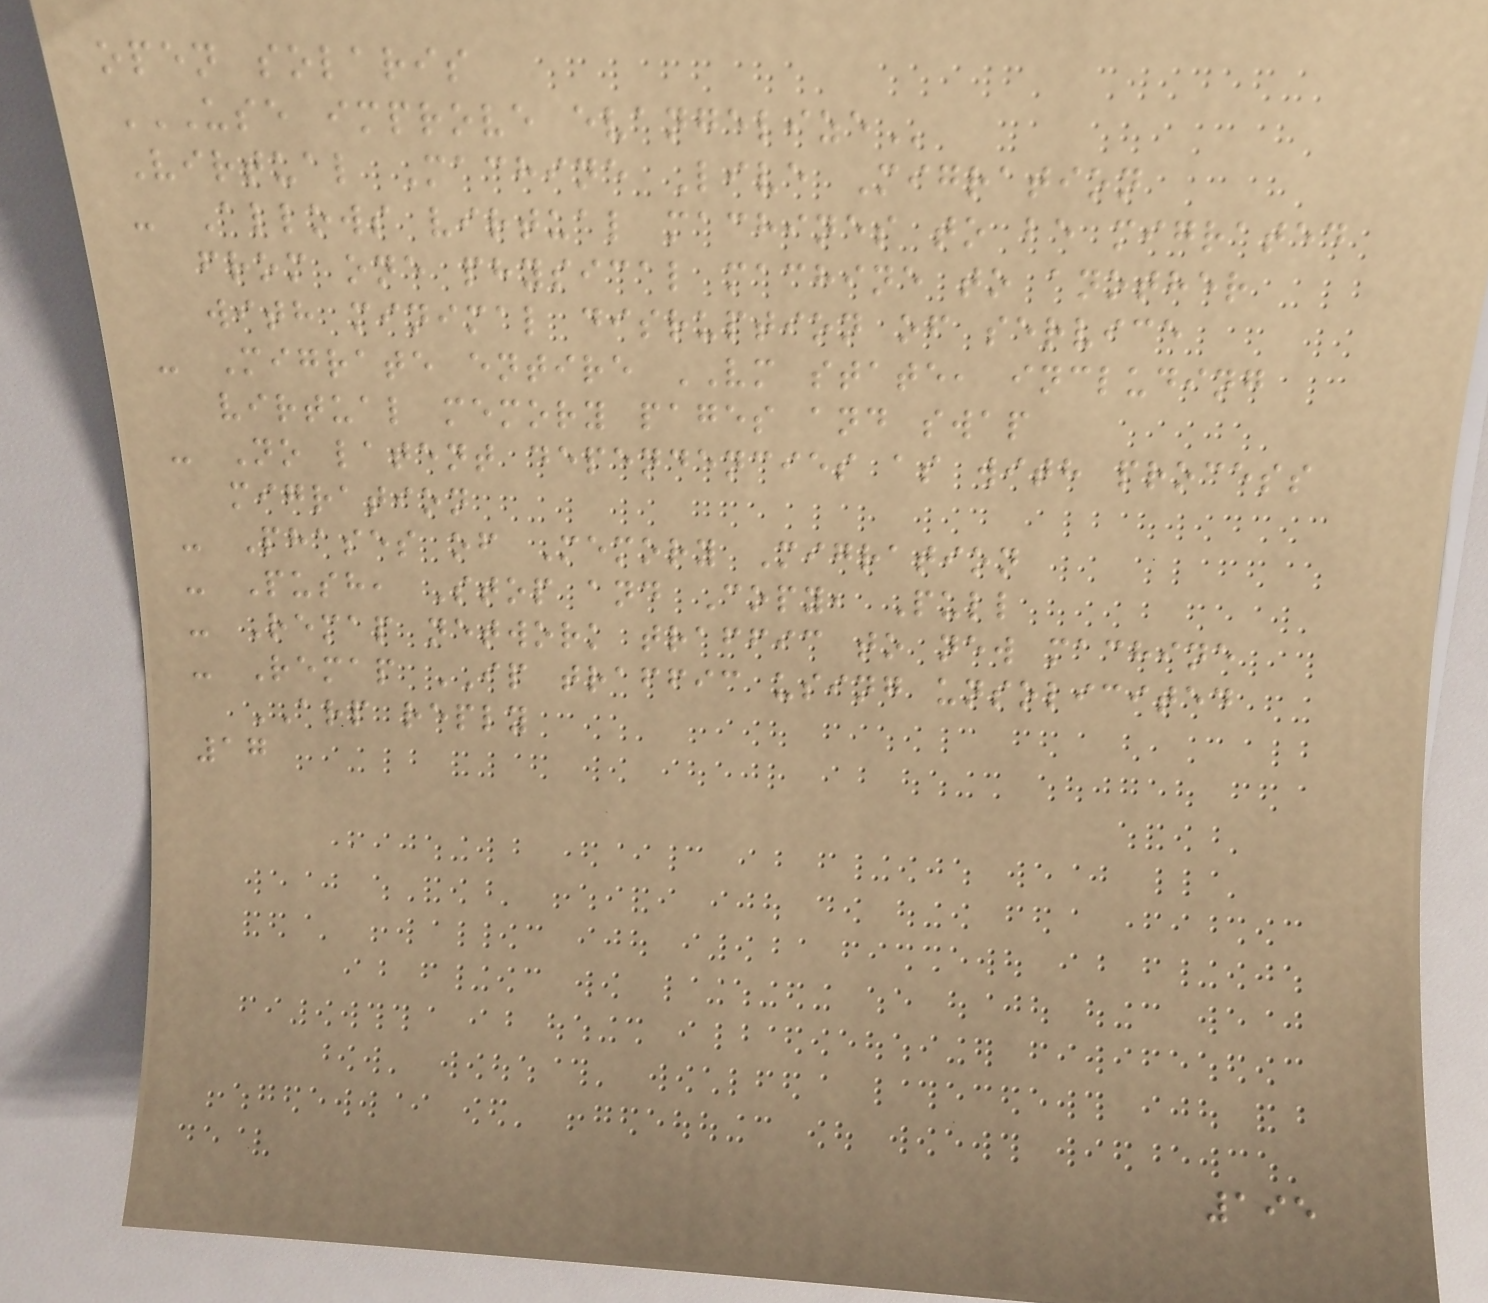open solaris
USE IMPROVE EVANGELIZE
Virtual Machine Live Migration
- Allows virtual machines to be migrated
from one physical machine to another
with minimal disruption of service
- Migrate entire VM state, including
virtual memory pages and swap
- No latent dependencies as with process
migration
- Phases of Memory Migration
- Push, Stop and Copy, Pull
- Remap network traffic to new machine
- Remap IP traffic using unsolicited
ARP reply
17
195
